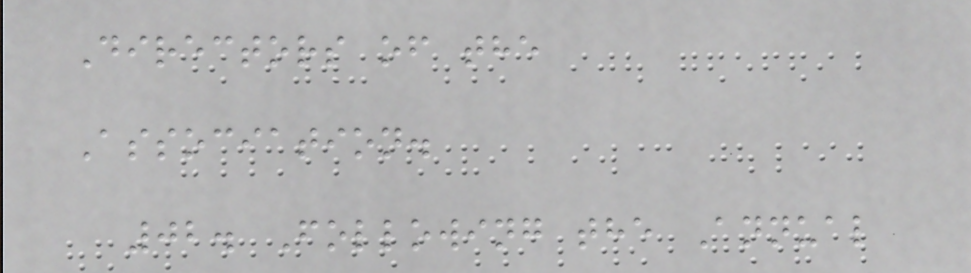Directors of the
Association.
02. Following the Annual
